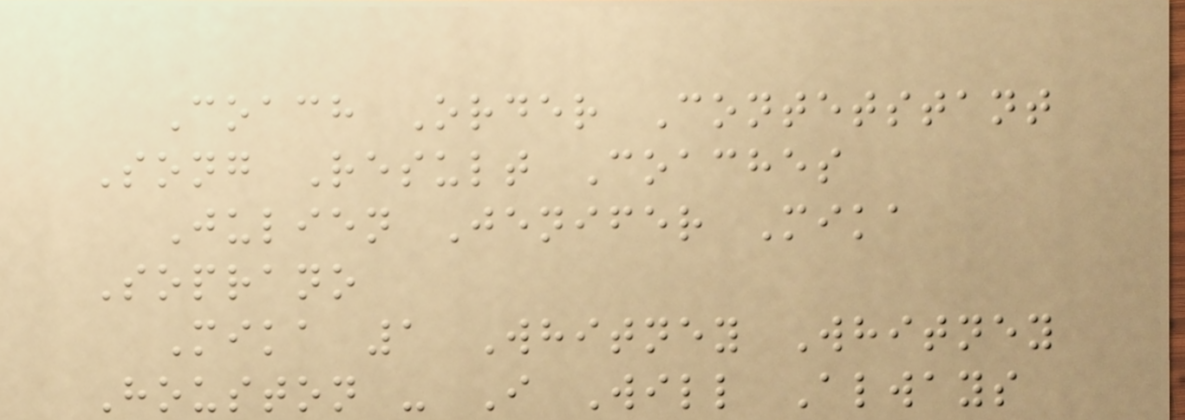Coach Order Contetstant
Song Result Coaches
Julien Jenifer Mika
Soprano
Mika 1 Whitney Whitney
Houston - I Will Always
